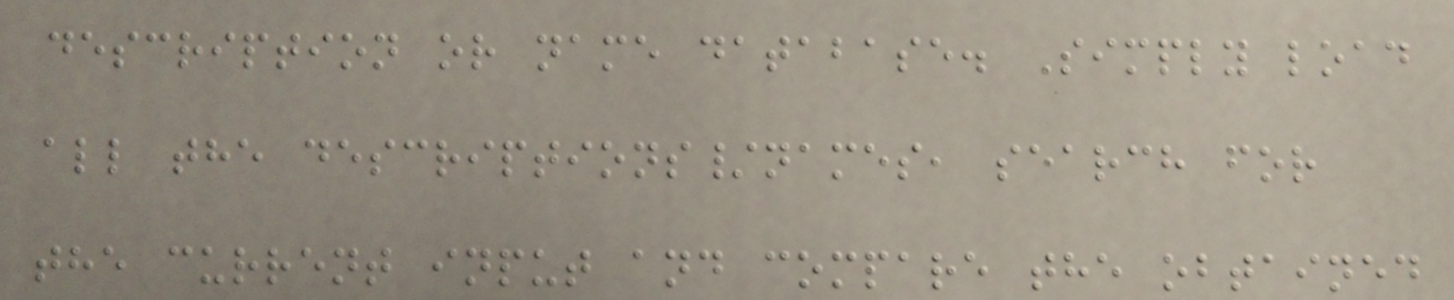description or name database. Simply load
all the descriptions/names, search for
the current input and compare the obtained
